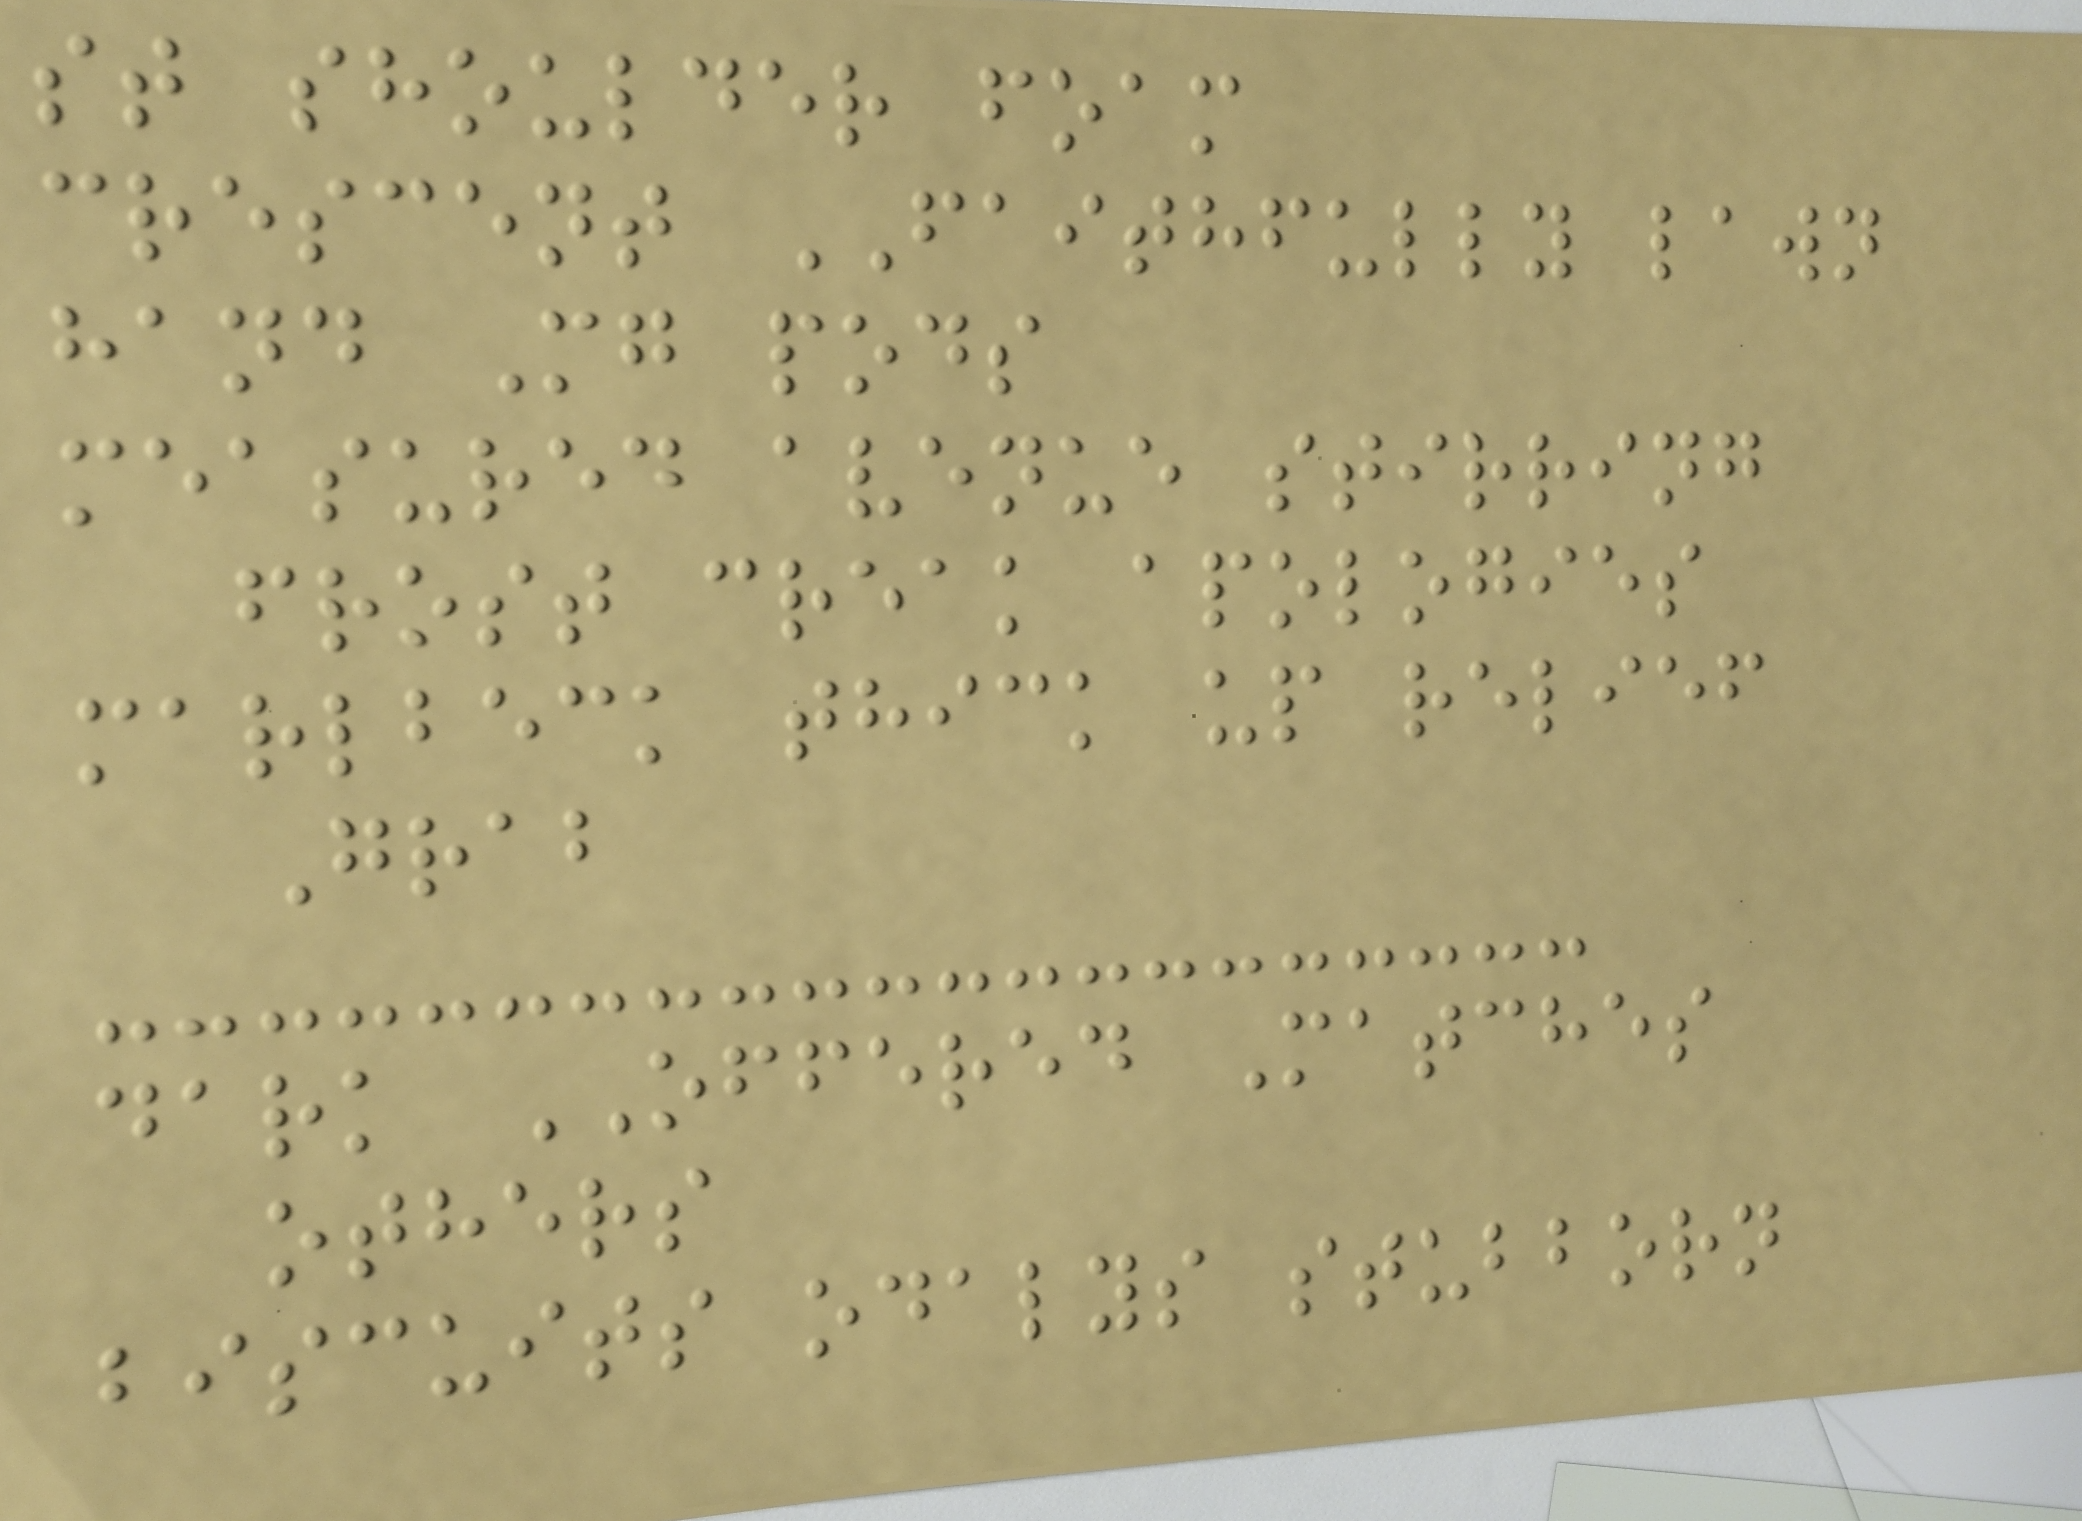st shoulder foam
crescent FAITHFULLY lawn
hand Mg pods
measured avenue stirring
frost creak apologies
marlbeck thick up relief
Grab
dark OFFERED Matches
others
biscuits odalys stubborn
